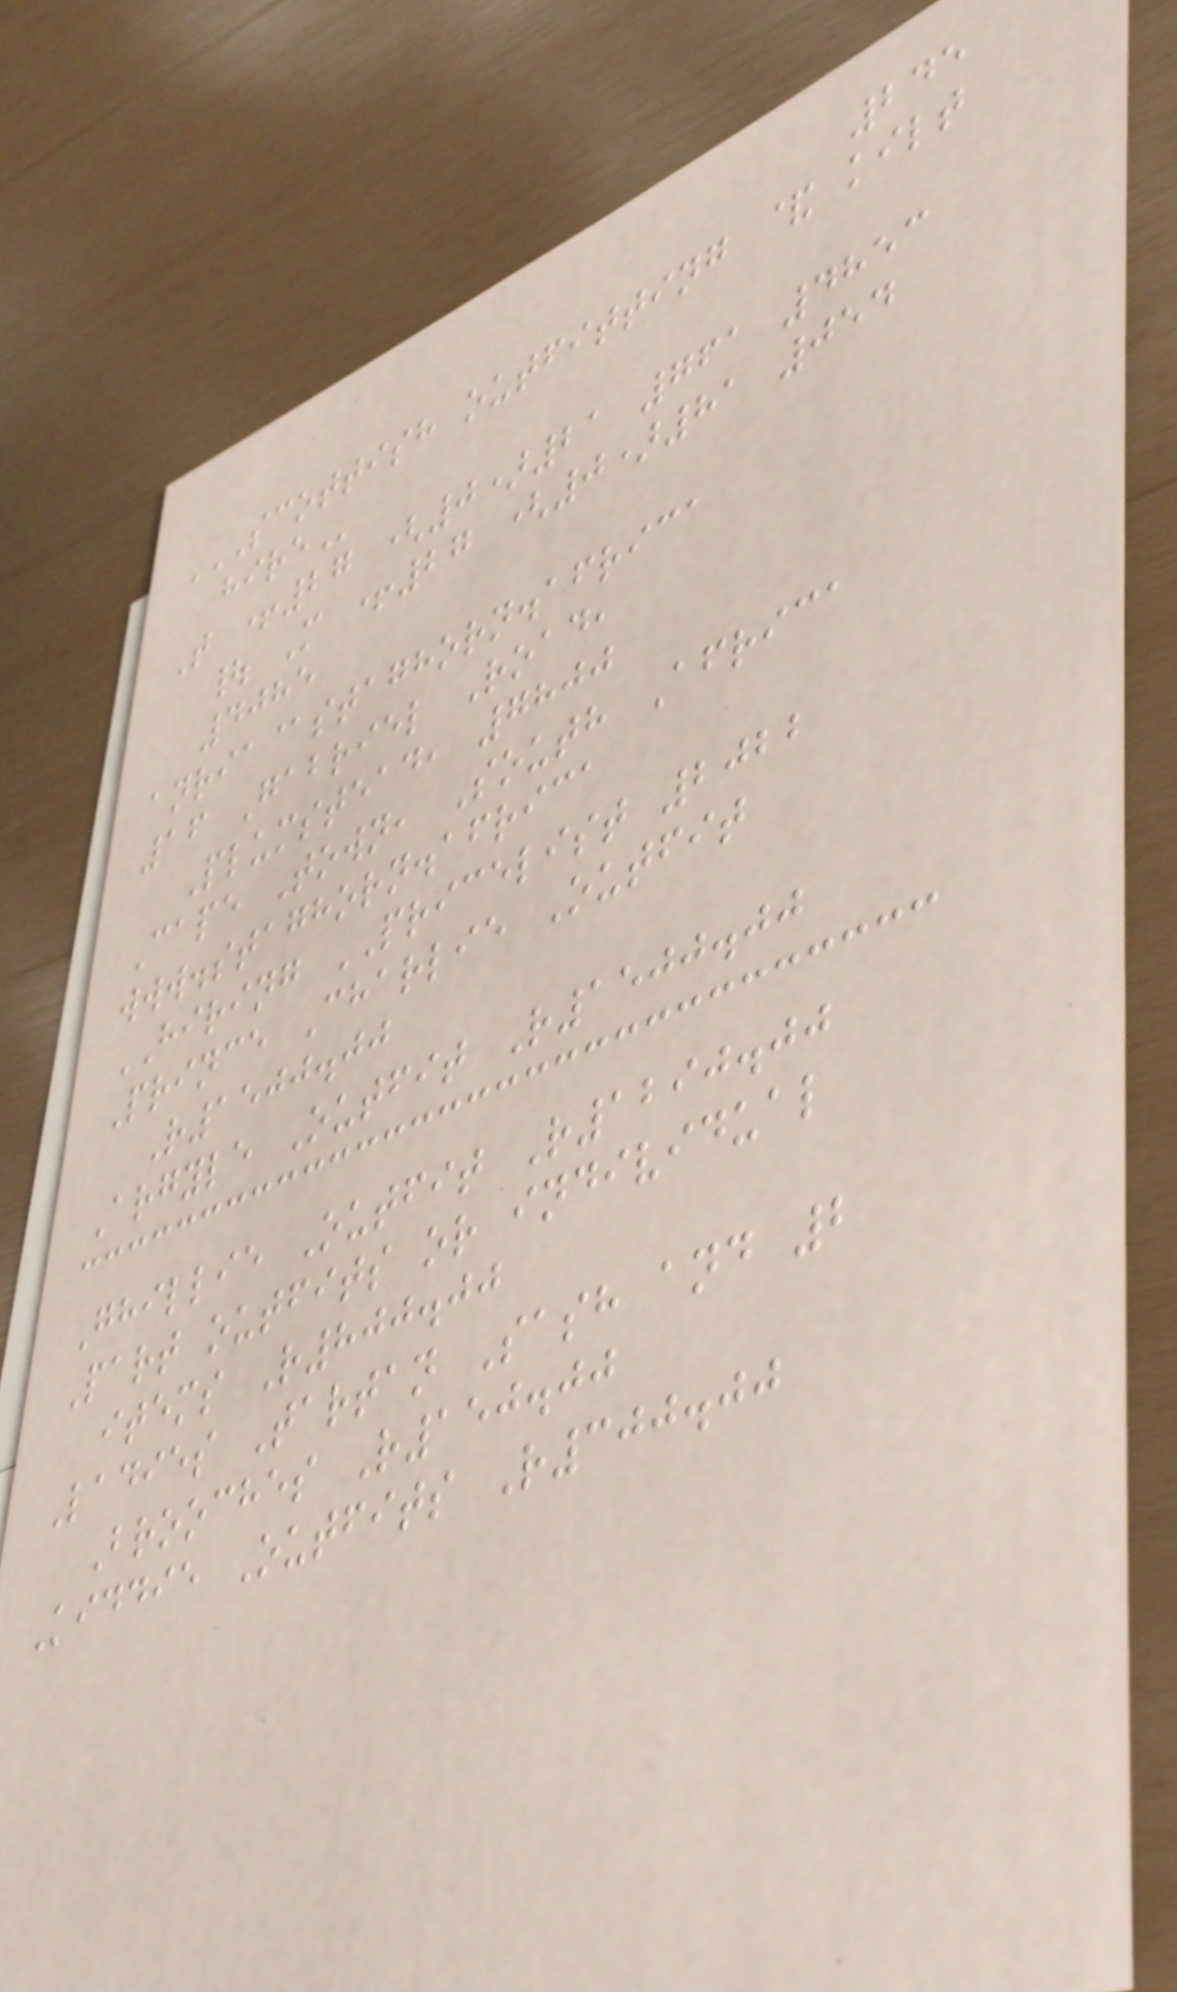245
SCOTTISH OUTFITTING & KILT
HIRE
T +27 (0)21 761 4853
| M +27 (0)81 054
4085
anria@staghorn.africa
16 Gabriel Road,
Plumstead, 7800
Cape Town, South Africa
www.staghorn.africa
HIRING PRICELIST 2022
Prince Charlie Outfit
R1500.00
Argyle Outfit R1500.00
Ghillie Outfit R1290.00
Part outfits or individual
items R800.00
Ladies Tartan Sash and 2
Brooches R150.00
Kiddie Outfits R300.00
